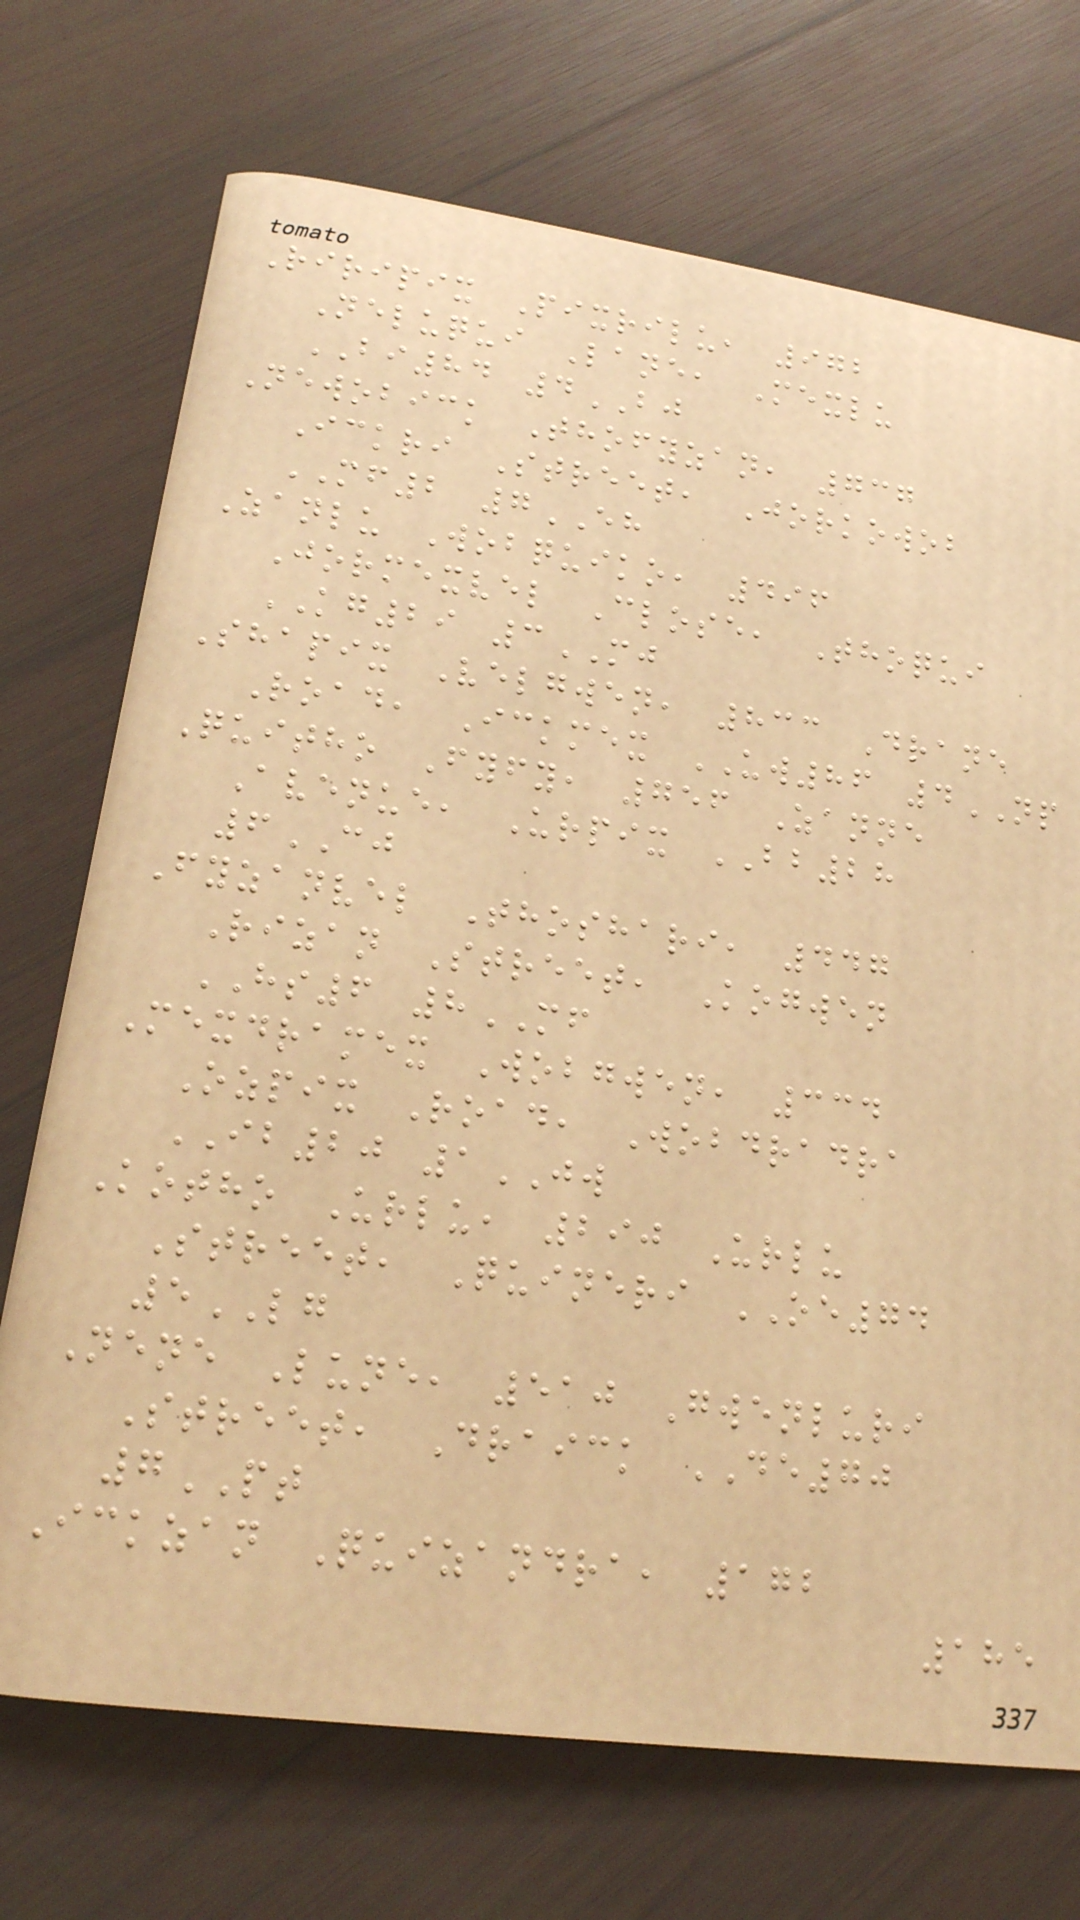Riripix Pixrilu, 972
Neluqui Lane, Mexlu
BI84 4BJ
Newobick Thofyzan, 737
Ickri Street, Jorkowob
MF2 7EH
Zanlu Wobquiko, 496
Jormexvel Close, Thoqui
KG29 3MJ
Shapix Velgwen, 833 Drane
Road, Ickmex UW86 4NP
Quitho Fyfy, 756 Zanne
Avenue, Urpix BB28
6CJ
Fyzanvel Thoshari, 447
Rizan Street, Kogwen
HS6 8MF
Mexdramex Wobgwen, 334
Ozpix Road, Wobdradra
IB20 1JW
Kotho Urlu, 290 Urlu
Street, Quineri OE74
5LG
Nene Lune, 510 Gwenluri
Street, Draick DE70
7PT
Ickzan Quizandra, 172
185
